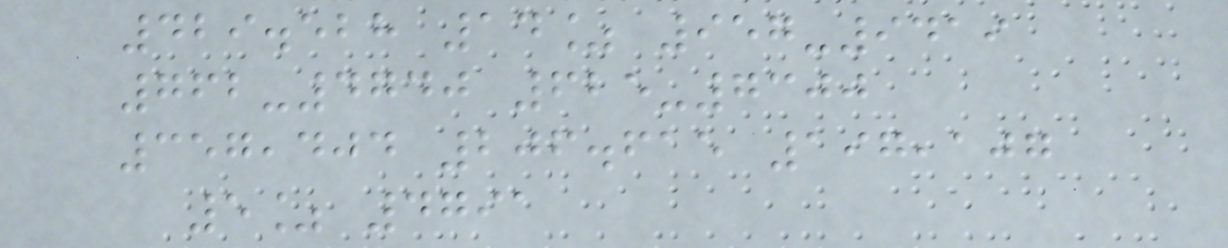429.528 14% 957-9419
762-4740 625-7300
357,404 206.615 197,107
5% 4791
